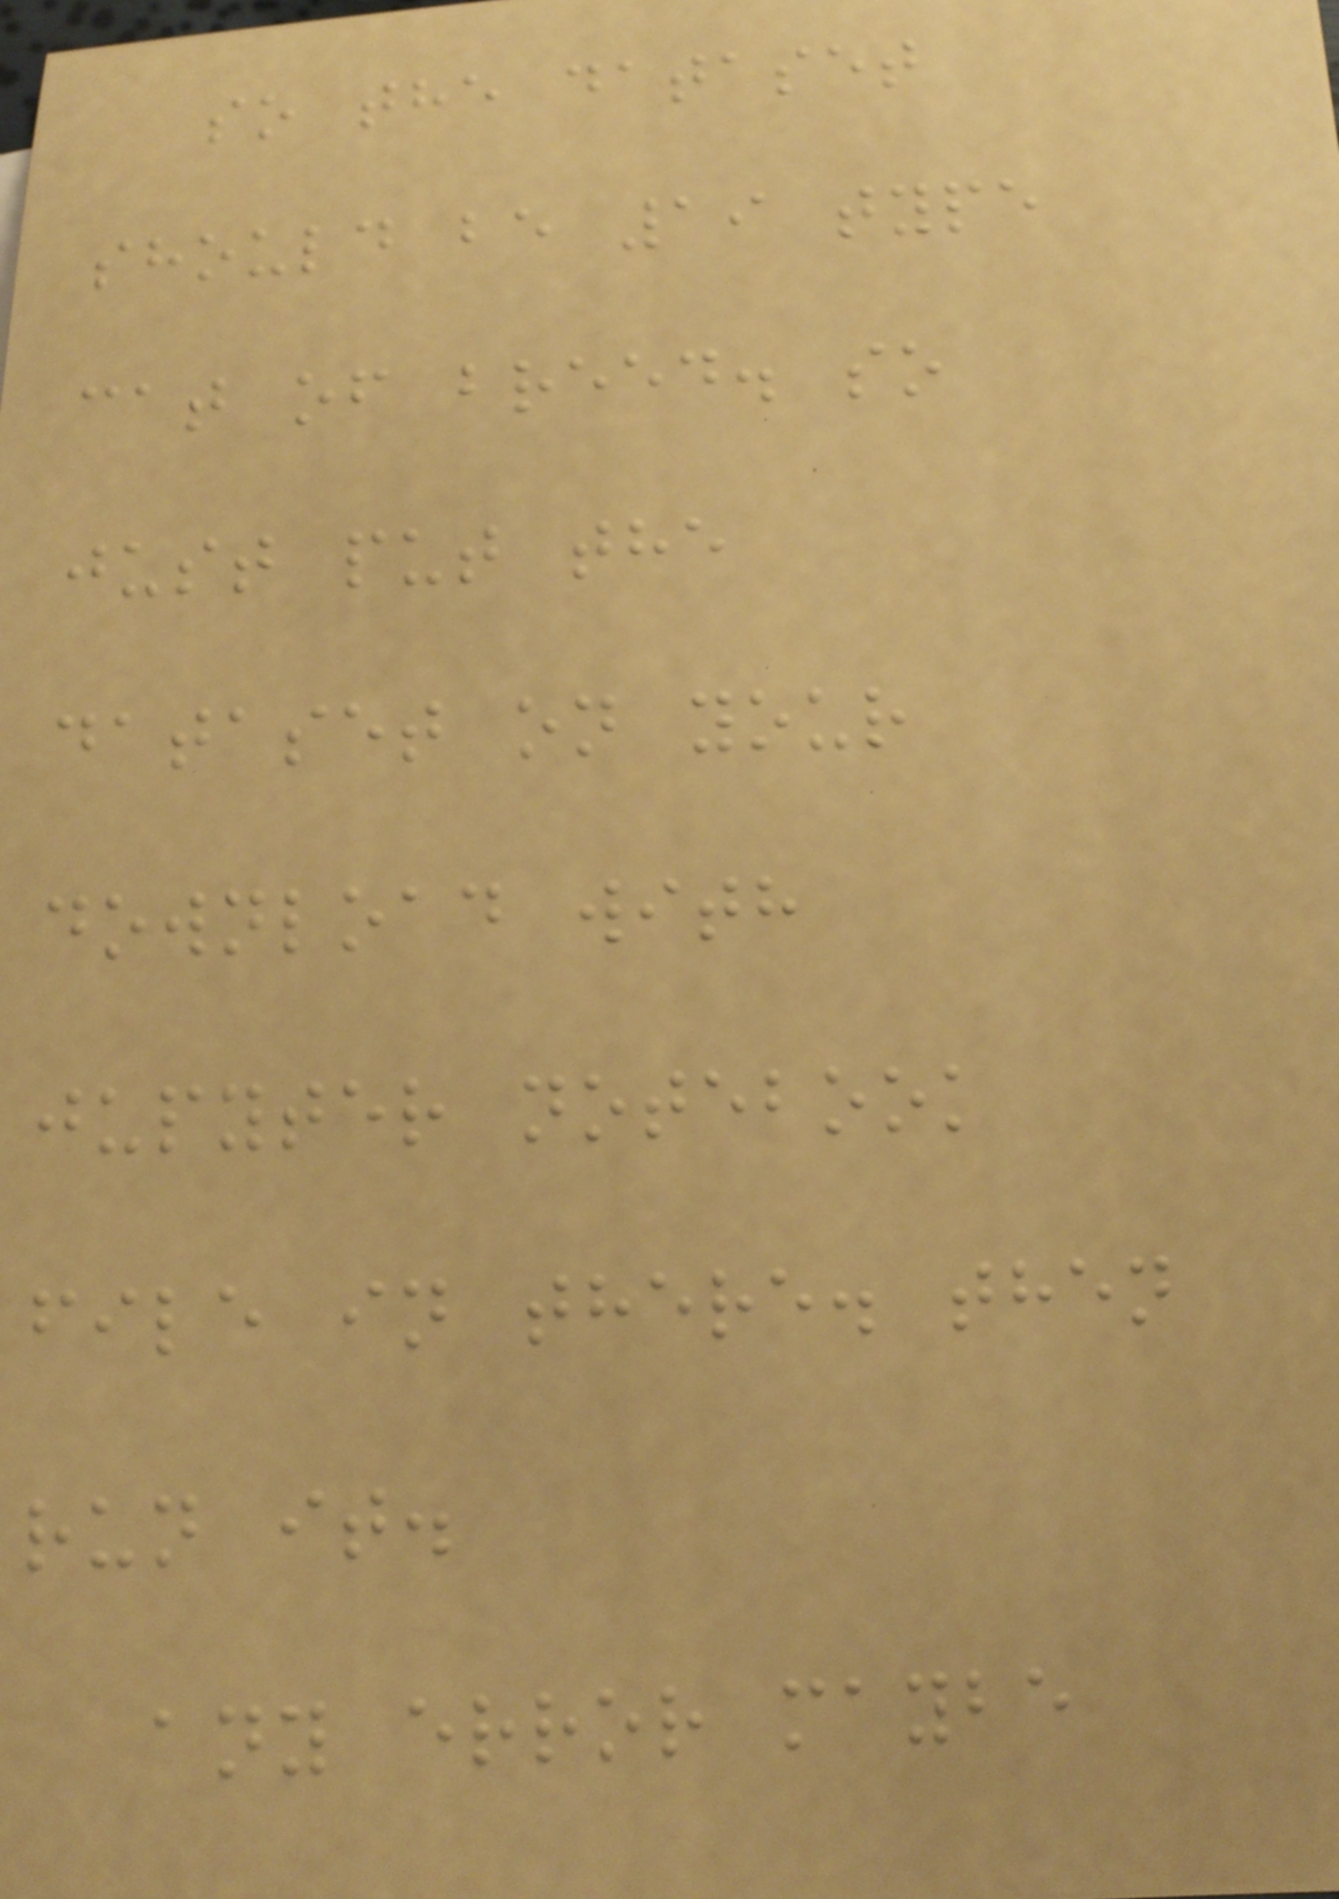so the dataset
should be 19 type
cat of breed. so
just put the
dataset on your
download with
jupyter notebook
file in there. then
run it.
any error maybe
